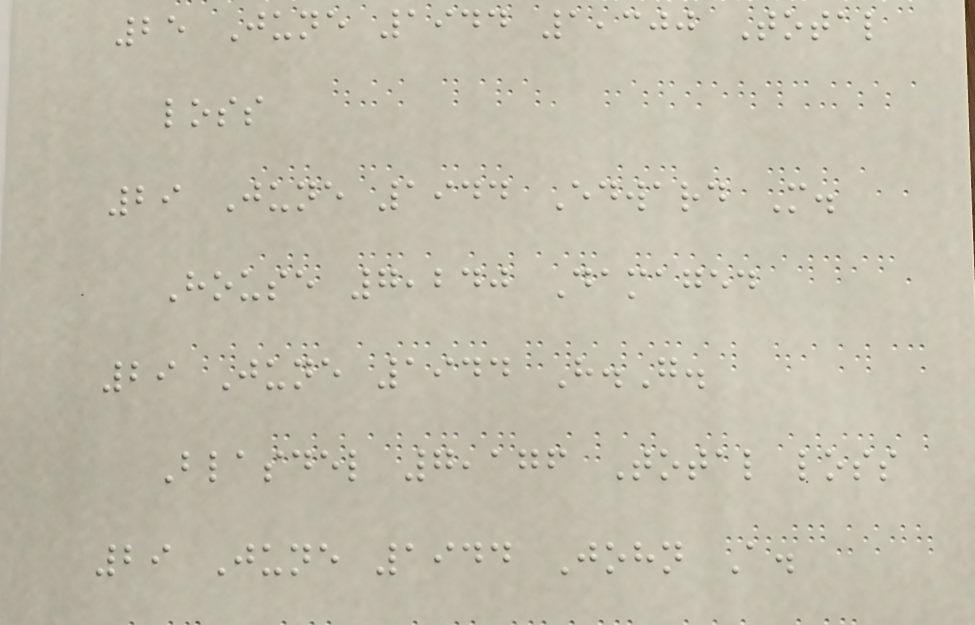25 June 1944 1,300 Total
loss
29 June 1944 Edward M.
House 7,240 Damaged
29 June 1944 H.G.
Blasdel 7,176 Total loss
29 June 1944 John A.
